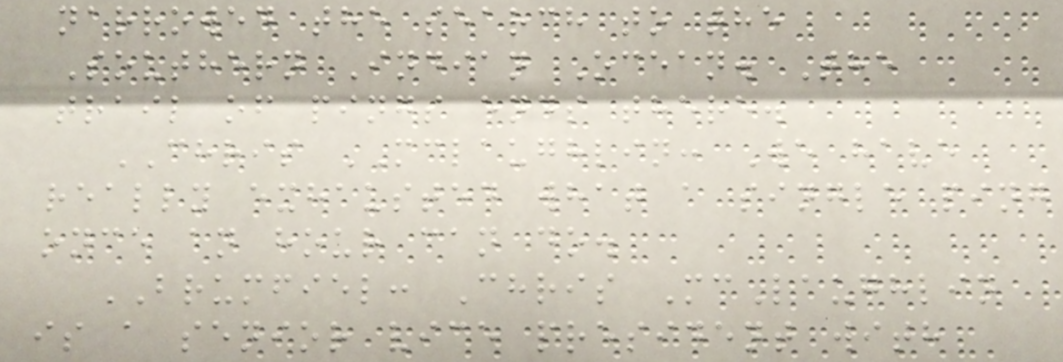narrowed the search to the
Southern Indian Ocean. The
trail of pings ends there.
CHRIS MCLAUGHLIN: We have
really exhausted what a single ping
once an hour can do.
BRUMFIEL: Chris McLaughlin
is a senior vice president with
